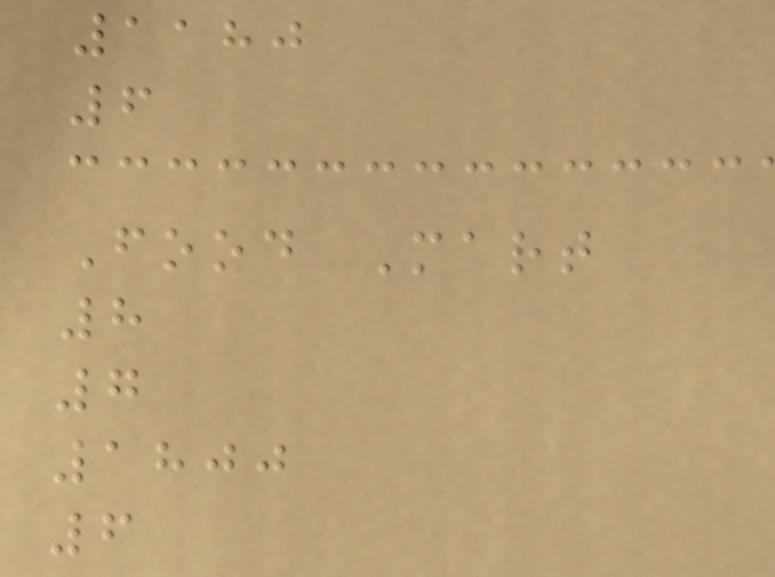1180
6
Food Mart
8
7
1800
6
